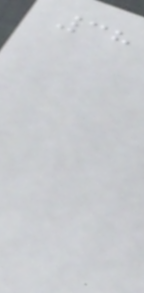38
